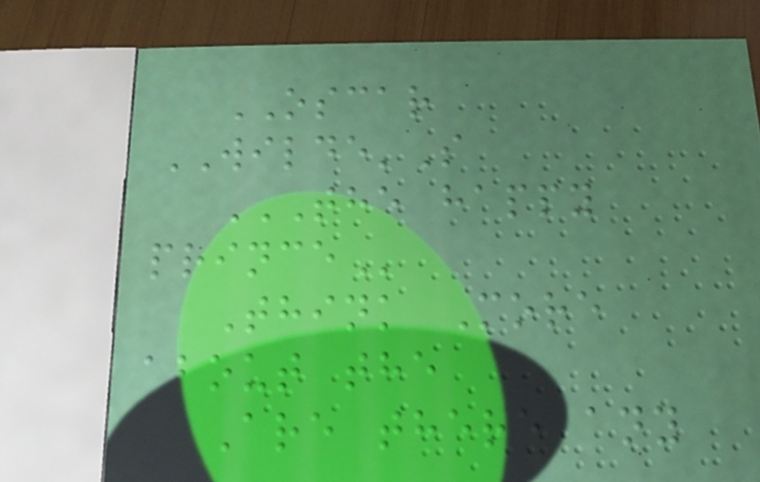OSCAR
WILDE'S
THE HAPPY
PRINCE
Think More
about the
Are there any
